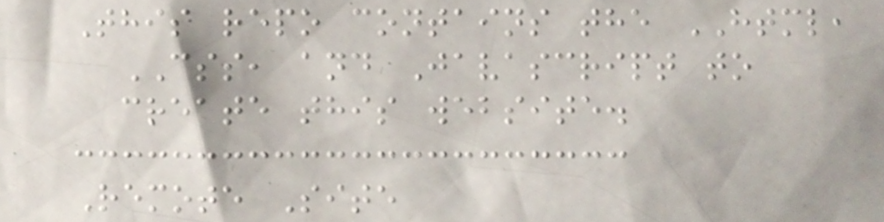This repo contains the HTML,
CSS, and Javascript to
create this website.
Remote Site
